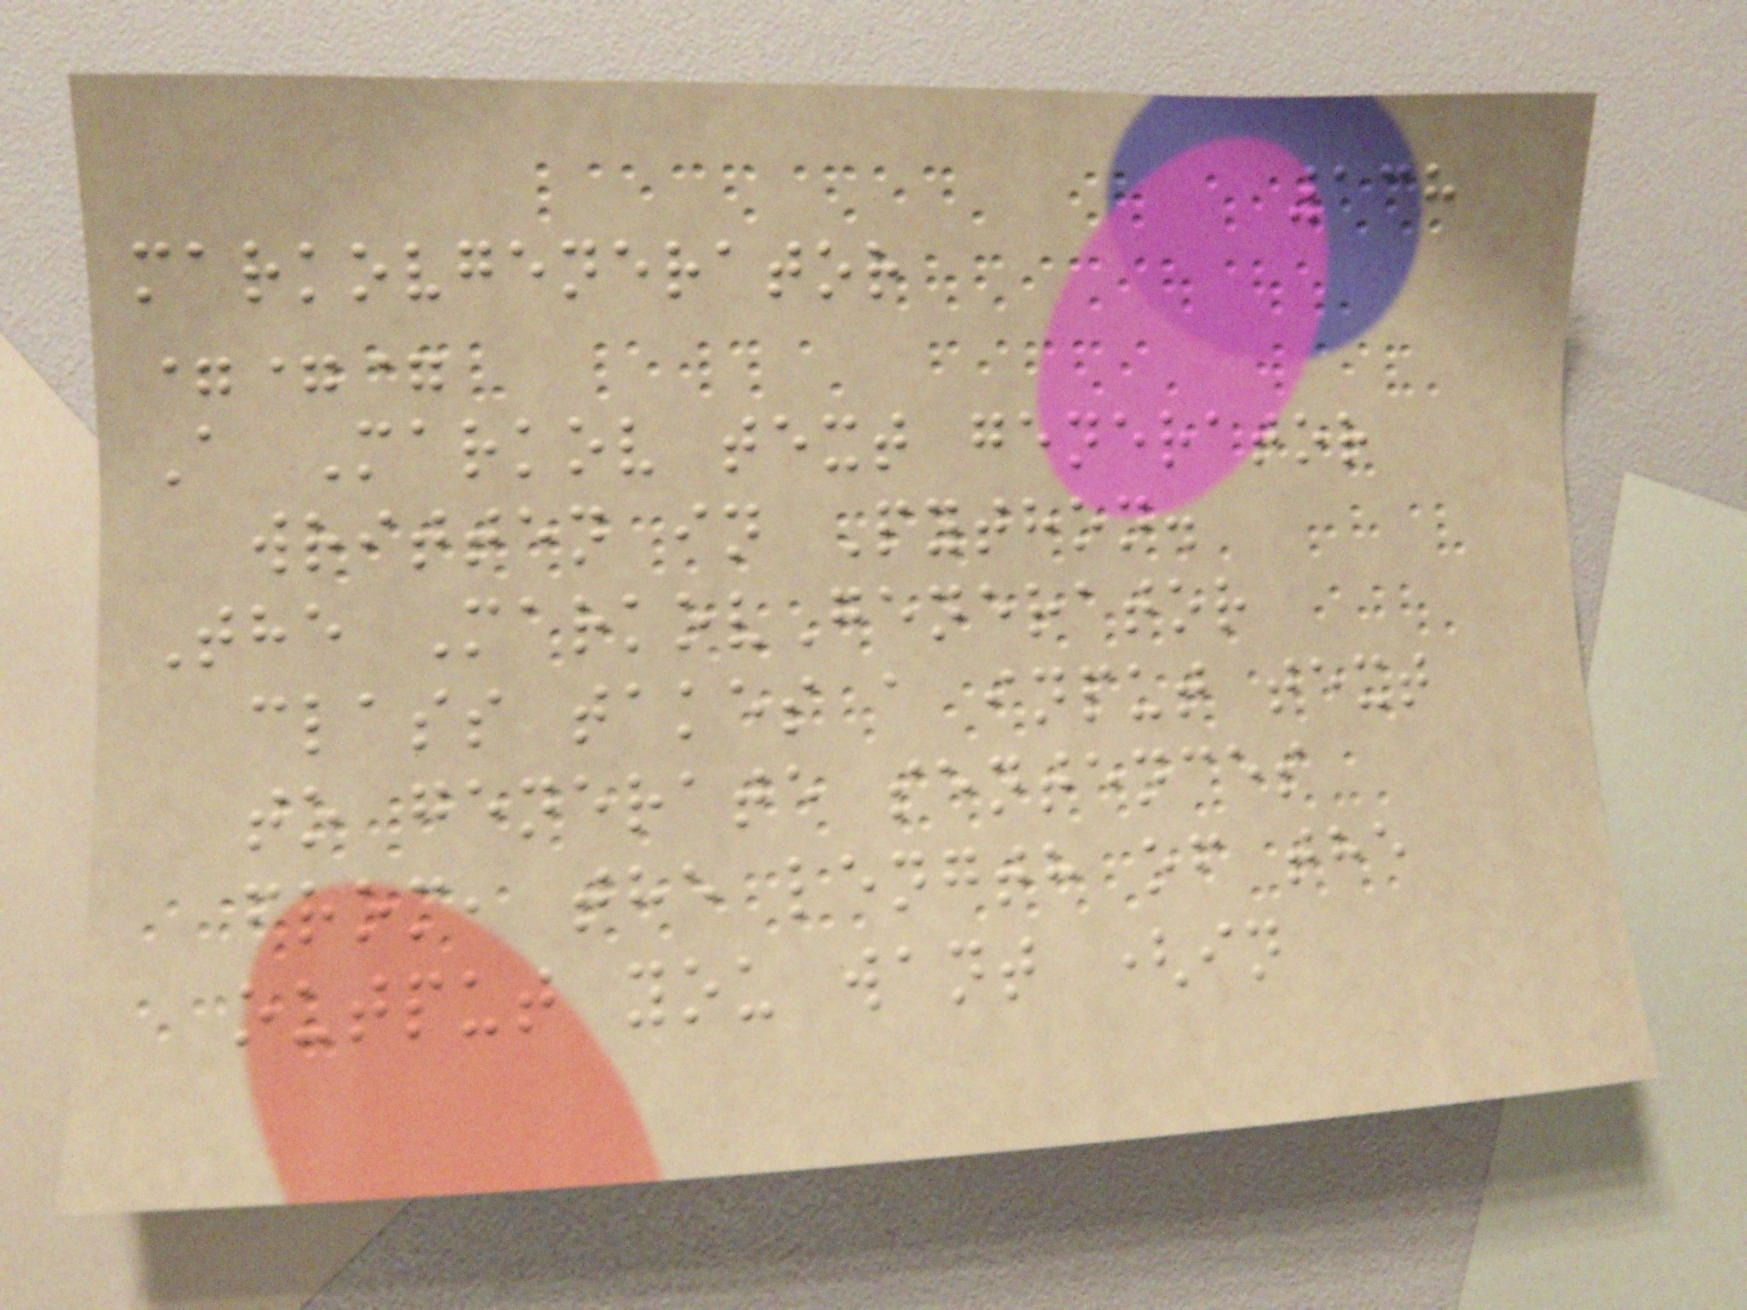138
markovgenerator
===
A Markov text generator
written in Python.
The MarkovGenerator
class takes a input text
to generate sentences
from, the length of the
output you want (in
